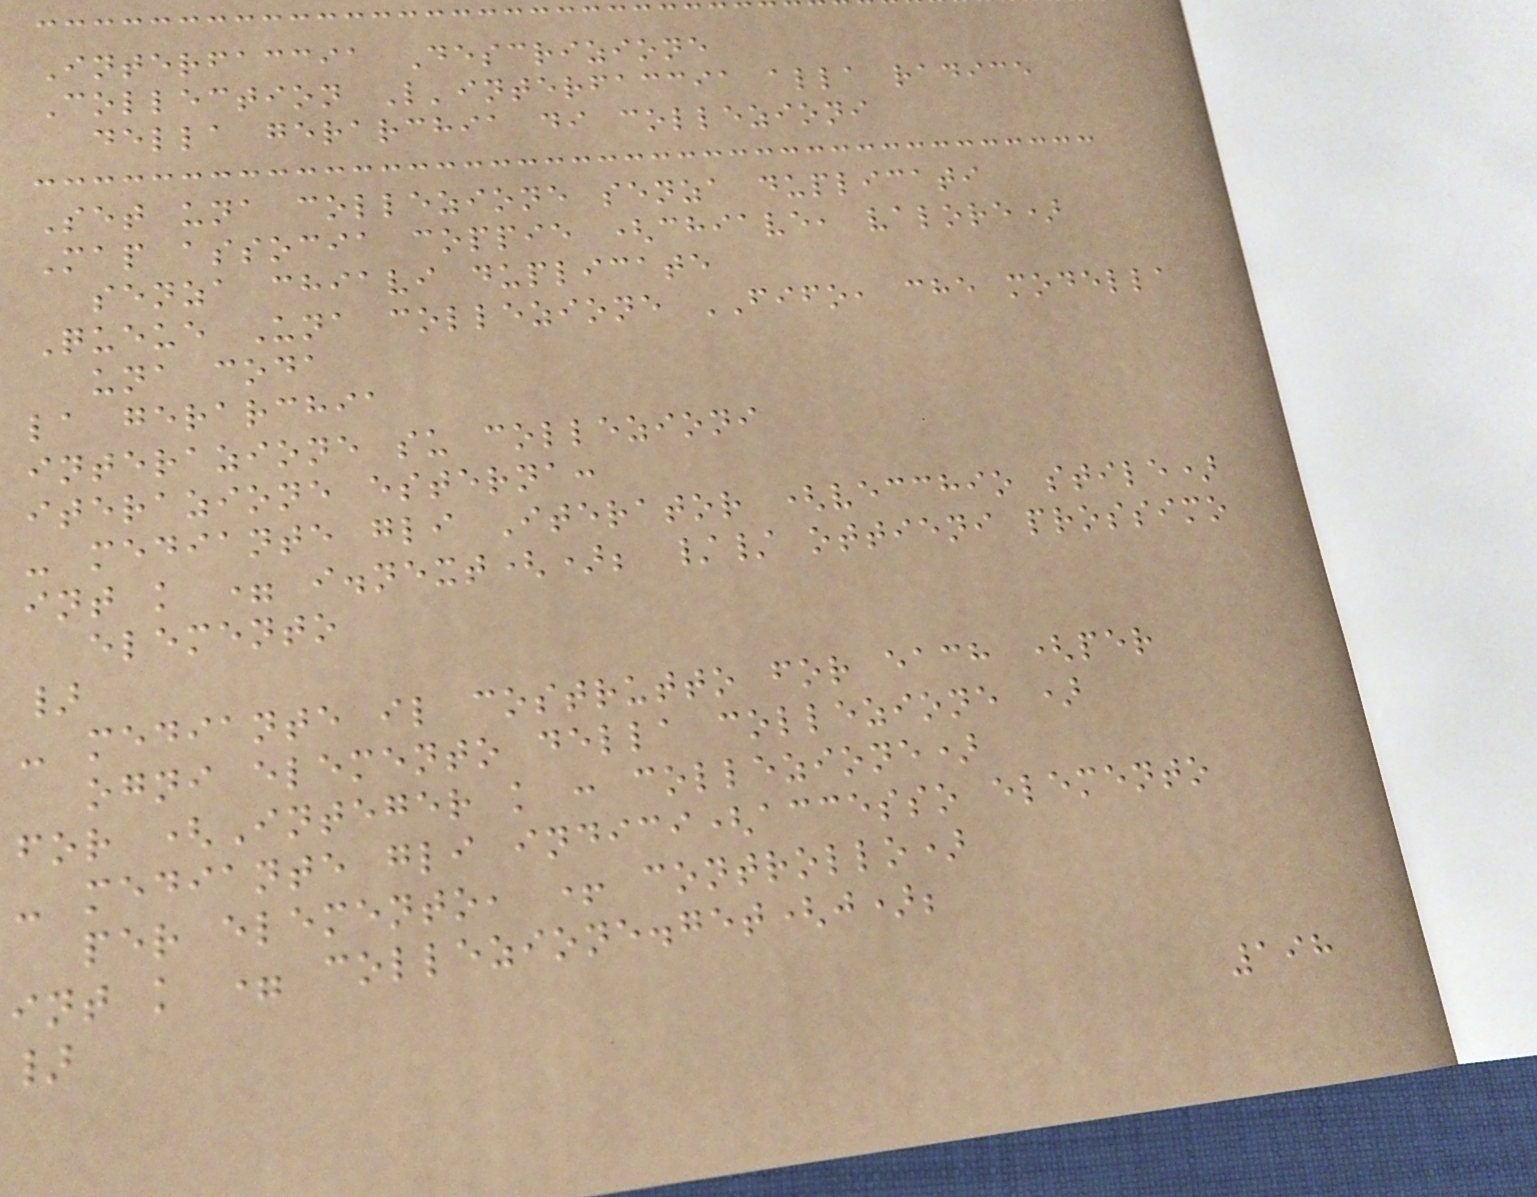Interfaccia Descrizione
Collection L'interfaccia alla radice
della gerarchia di collezioni
Set una collezione senza duplicati
Map associa coppie (chiave, valore)
senza chiavi duplicate
Queue Una collezione FIFO, che modella
una coda
la gerarchia
interazione su collezioni
iterazione esterna:
- mediante gli Iterator (vecchio stile)
int k = i.next(); // ottieni prossimo
elemento
}
- mediante il costrutto for each (per
ogni elemento della collezione )
for (Integer k : collezione)
- mediante gli indici(accesso elemento
per elemento, + controllo)
int k = collezione.get(j);
}
198
